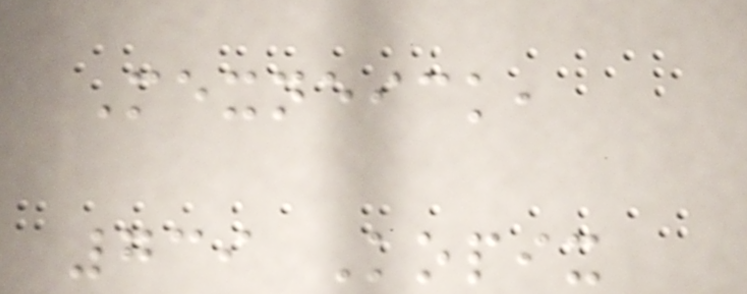Mexneick,
739 Kopix
